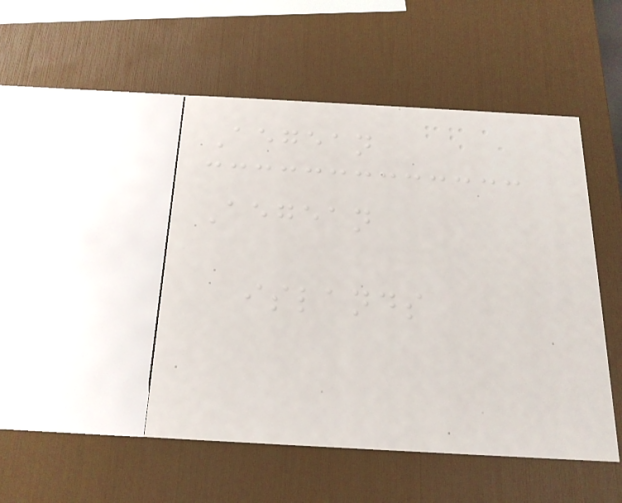Aegean
Aegean
islands
